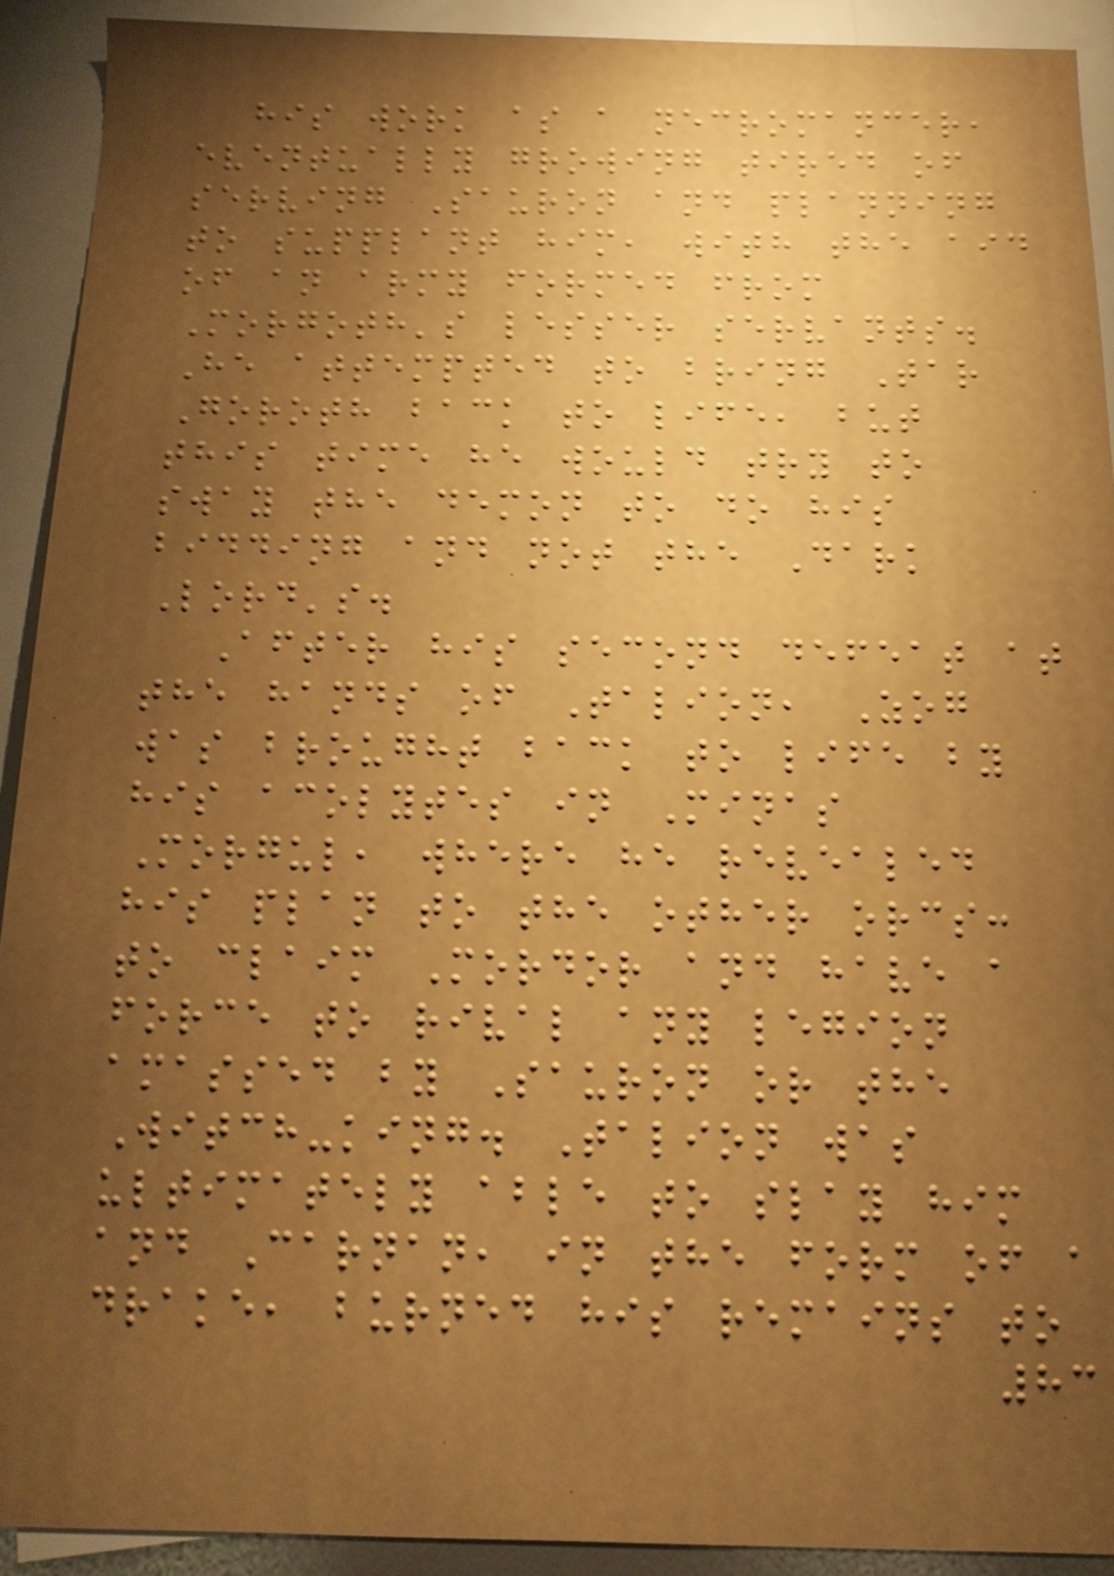his work as a necromancer,
eventually growing tired of
serving Sauron and planning
to supplant him, with the aid
of an army formed from
Morgoth's lesser servants.
He attempted to bring Tar
Goroth back to life, but
this time he would try to
sway the demon to do his
bidding and not the Dark
Lord's.
After his second defeat at
the hands of Talion, Zog
was brought back to life by
his acolytes in Minas
Morgul, where he revealed
his plan to the other orcs:
to claim Mordor and have a
force to rival any legion
amassed by Sauron or the
Witch-king. Talion was
ultimately able to slay him
and Carnan, in the form of a
drake, burned his remains to
83
